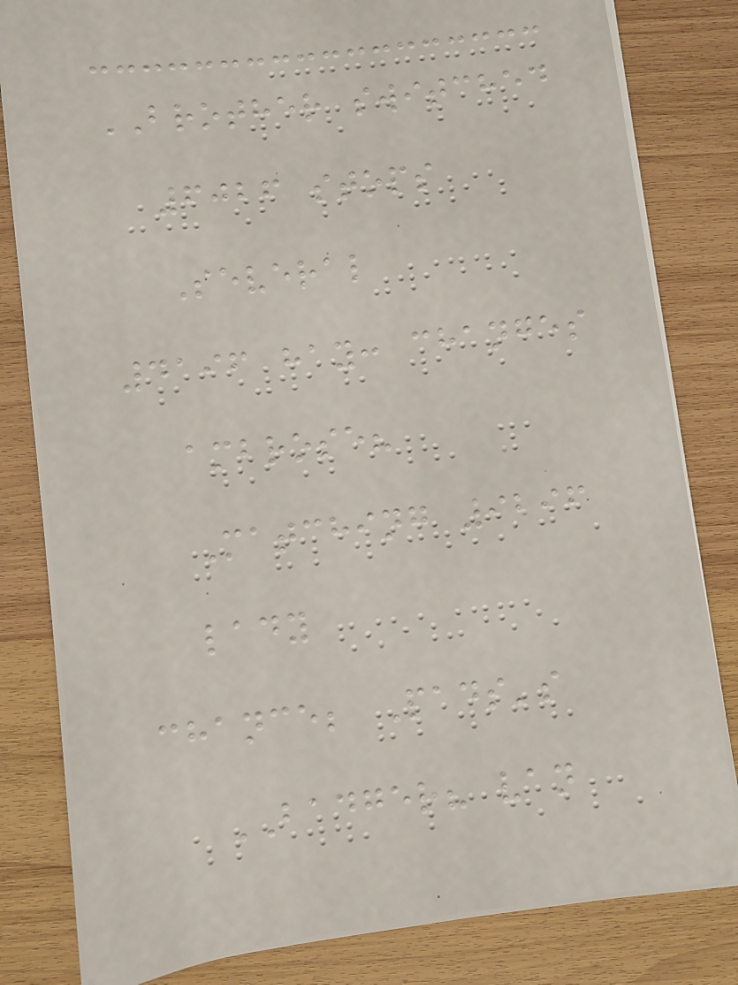BROTHER switched
6026 stops
Several
4196 hay: changes
ambrose?
Matching 9296
lady
chance; Pads's
BADGER? van
